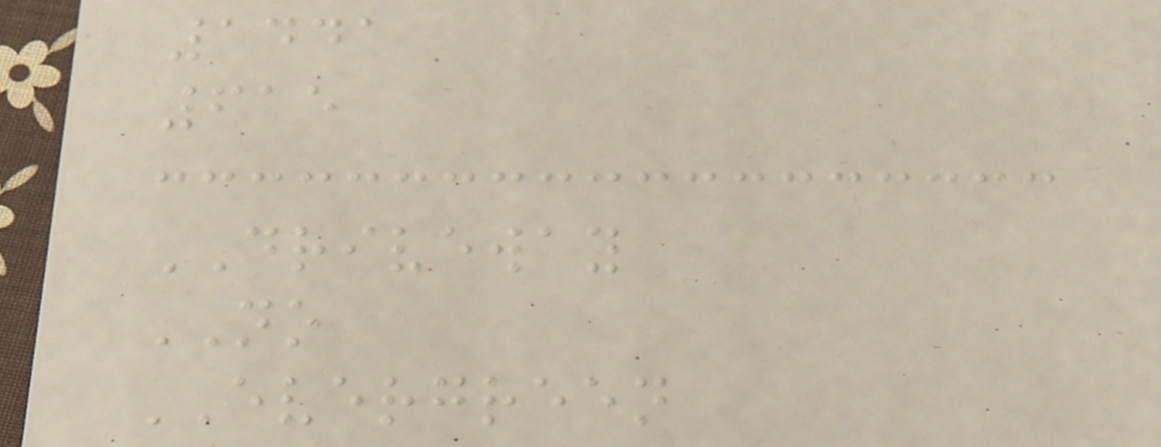1441
615
DRIVEWAY
NO
EVERGREEN
